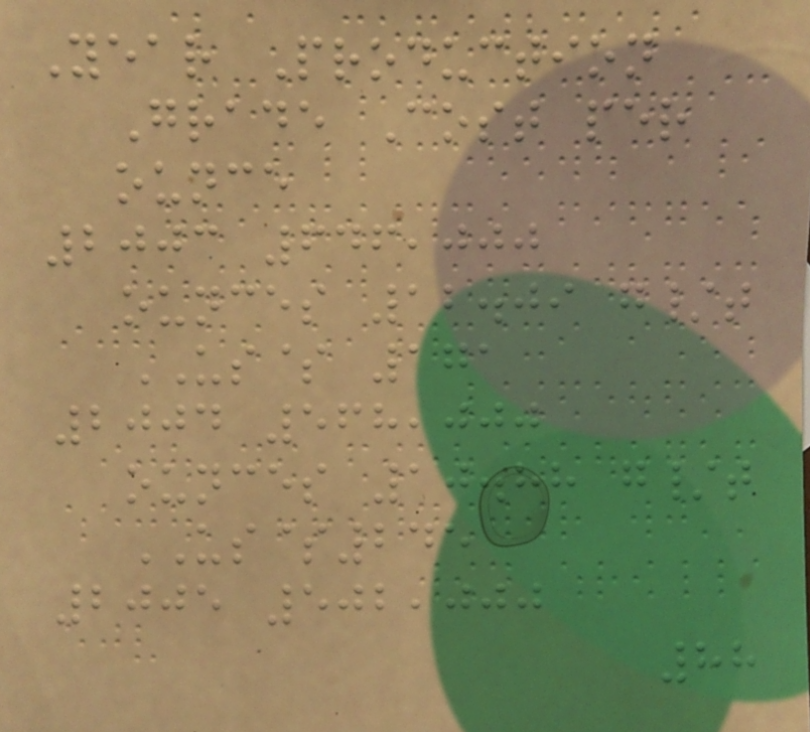Year Production
Grade Cost per
ounce
2003 646,000
ounces 12.09 g/t
US$ 171
2004 568,000
ounces 10.88 g/t
US$245
2005 502,000
88
